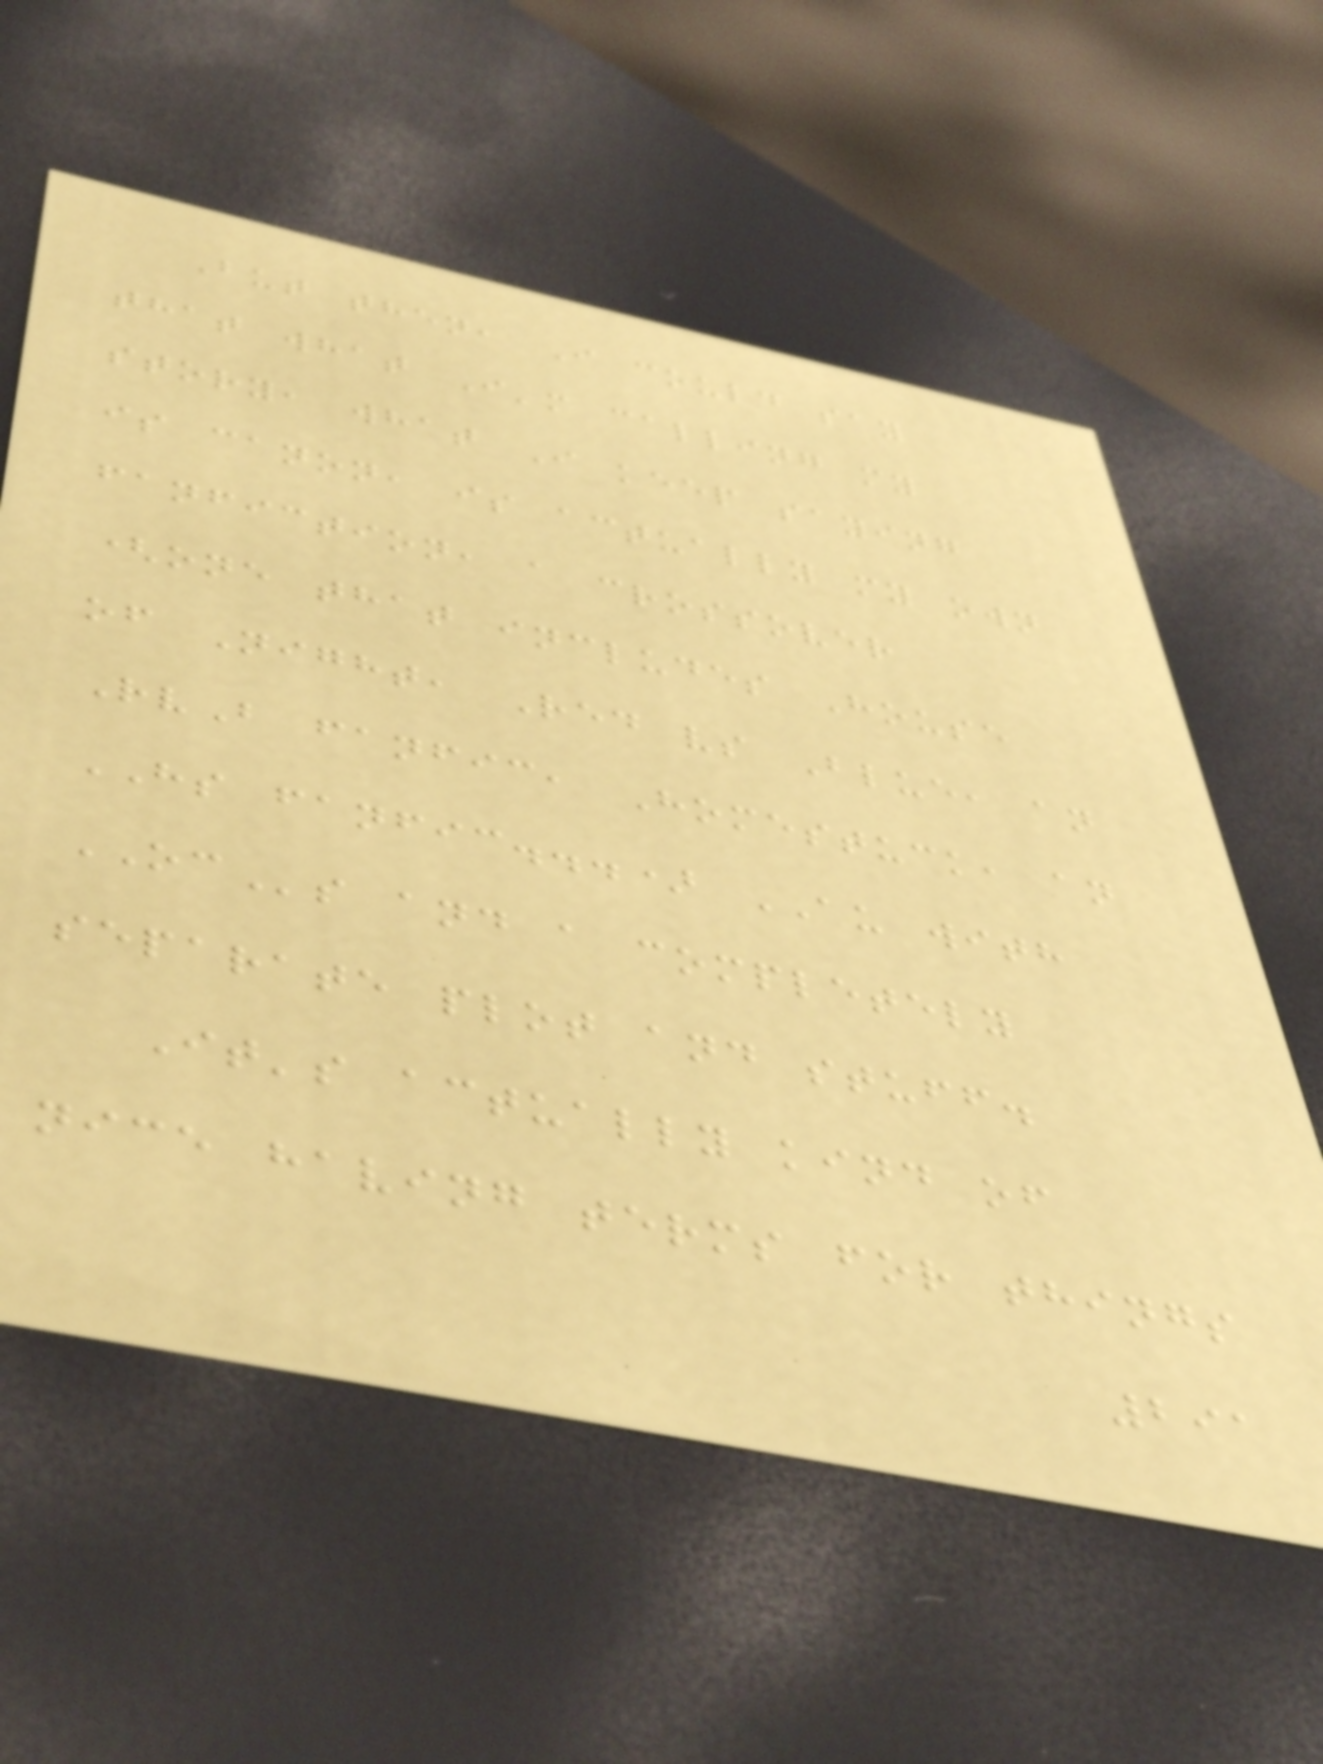But then, I could say
that what I'm calling my
story, what I keep saying
is canon, is actually my own
fanfiction, a crossover
(one that includes House
of Night, Red vs Blue, an
RvB fanfic, Homestuck, an
HS fanfic...) AU with
OCs and a completely
separate plot and stuff.
It's actually kind of
nice having terms for things
291
